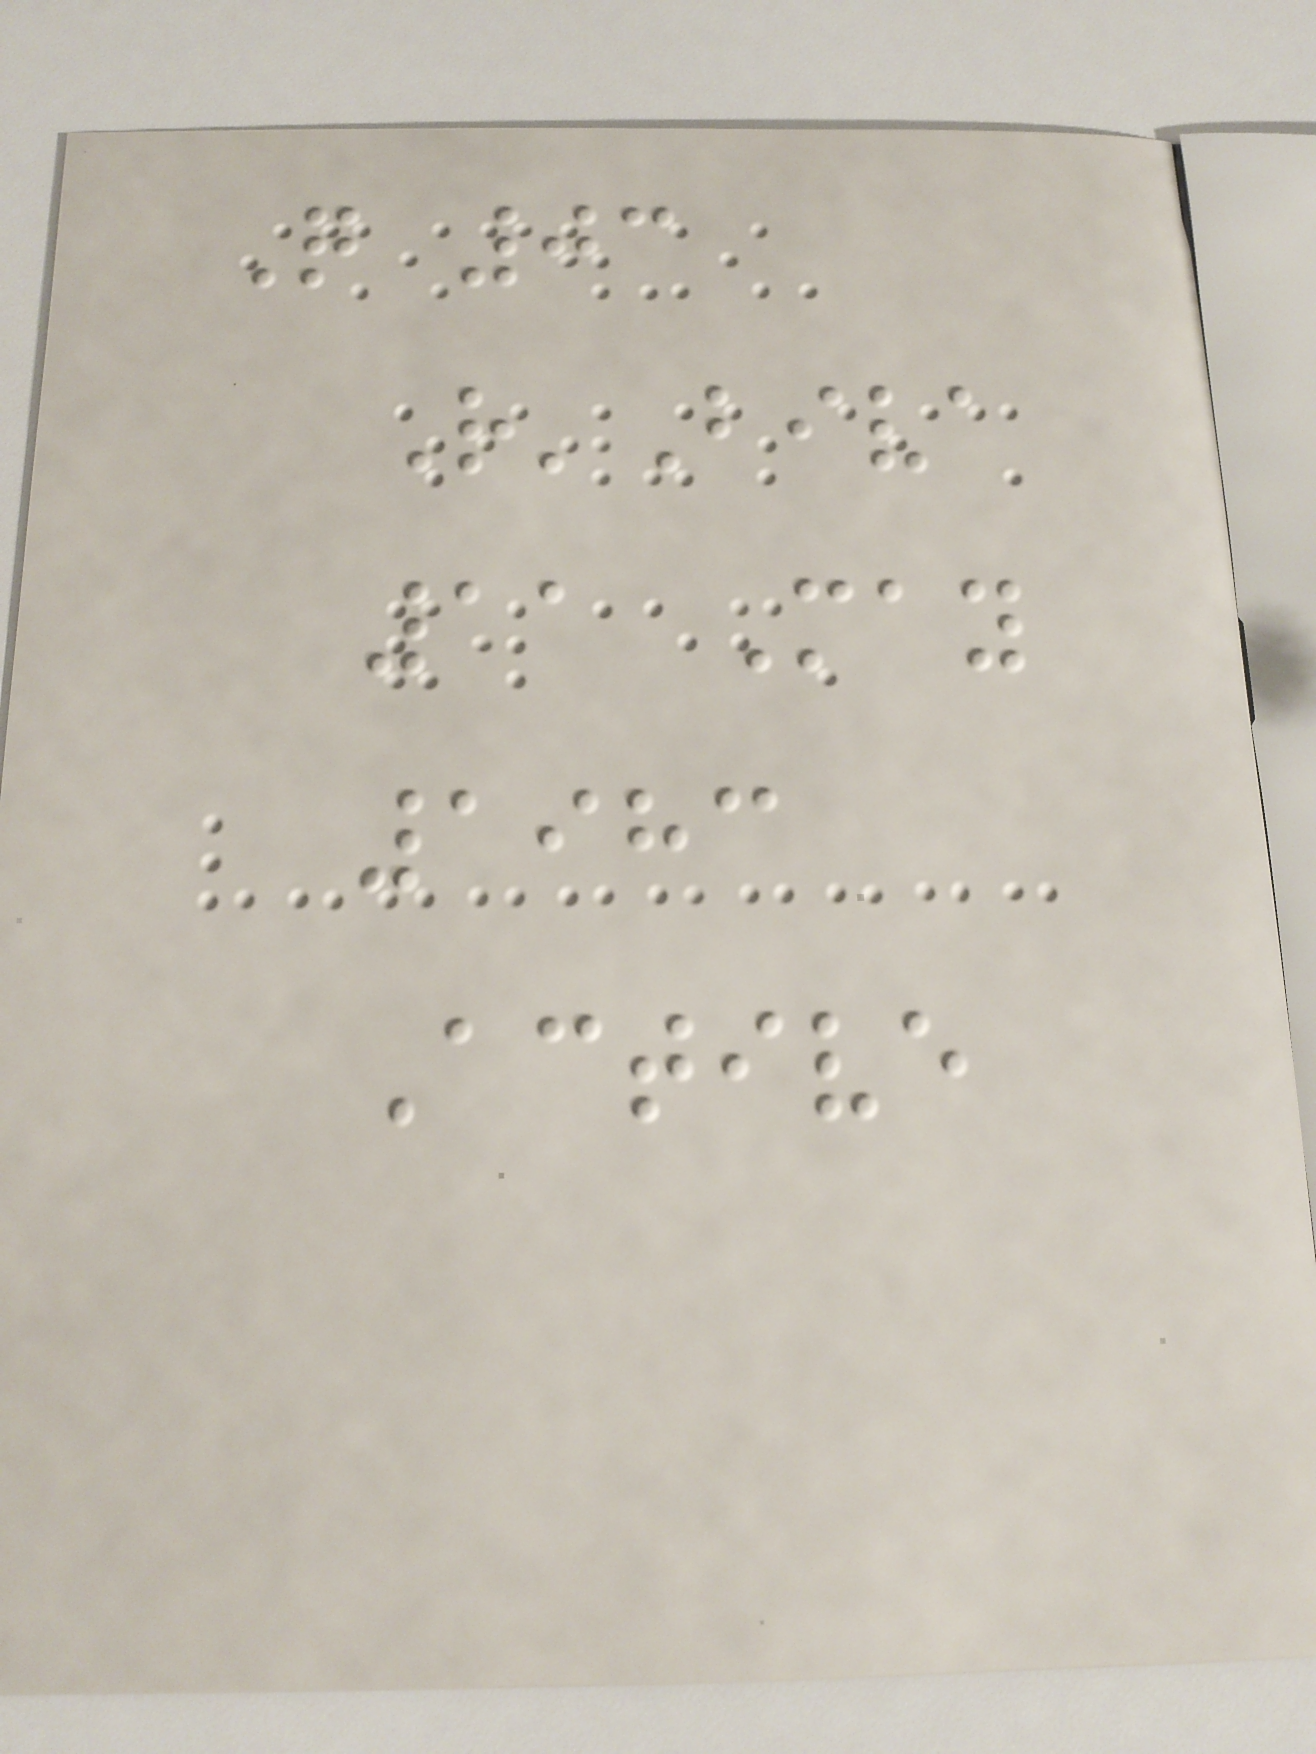Q 03
R'Biva
11 May
1983
Active
